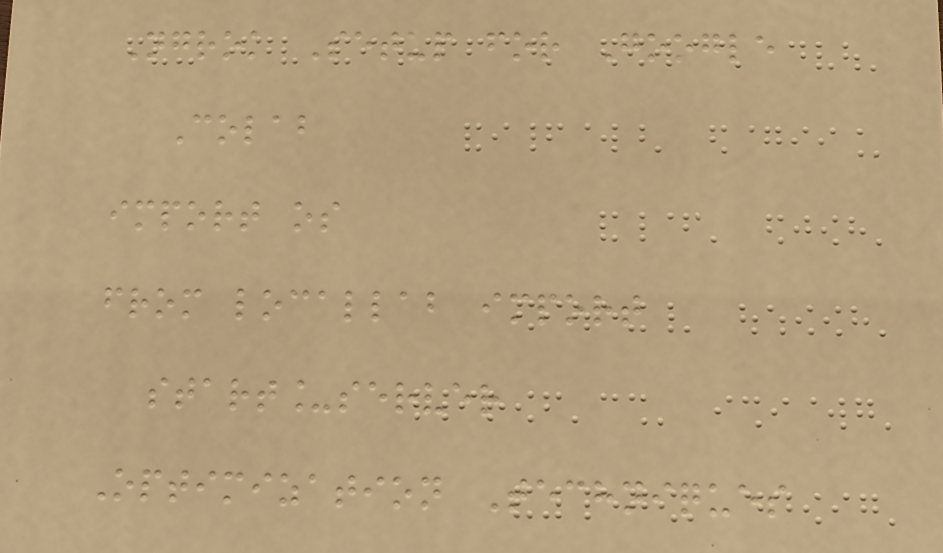Ngrok Setup for Google
Colab
import os
from locallab import
start_server
Optimization Techniques
